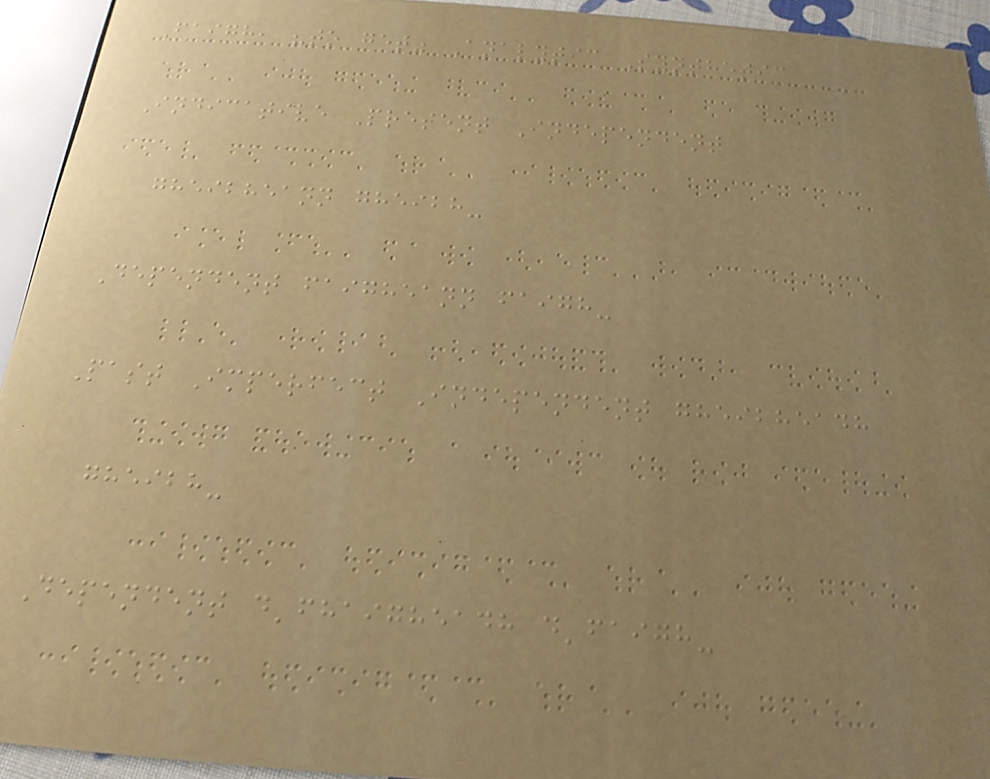Faigh, "to get" Analytic Synthetic
Indicative Present Independent
gheibheann gheibh-
Dependent faigheann faigh-
Past Imperfect Independent gheibheadh
gheibh-
Dependent d'fhaigheadh d'faigh-
